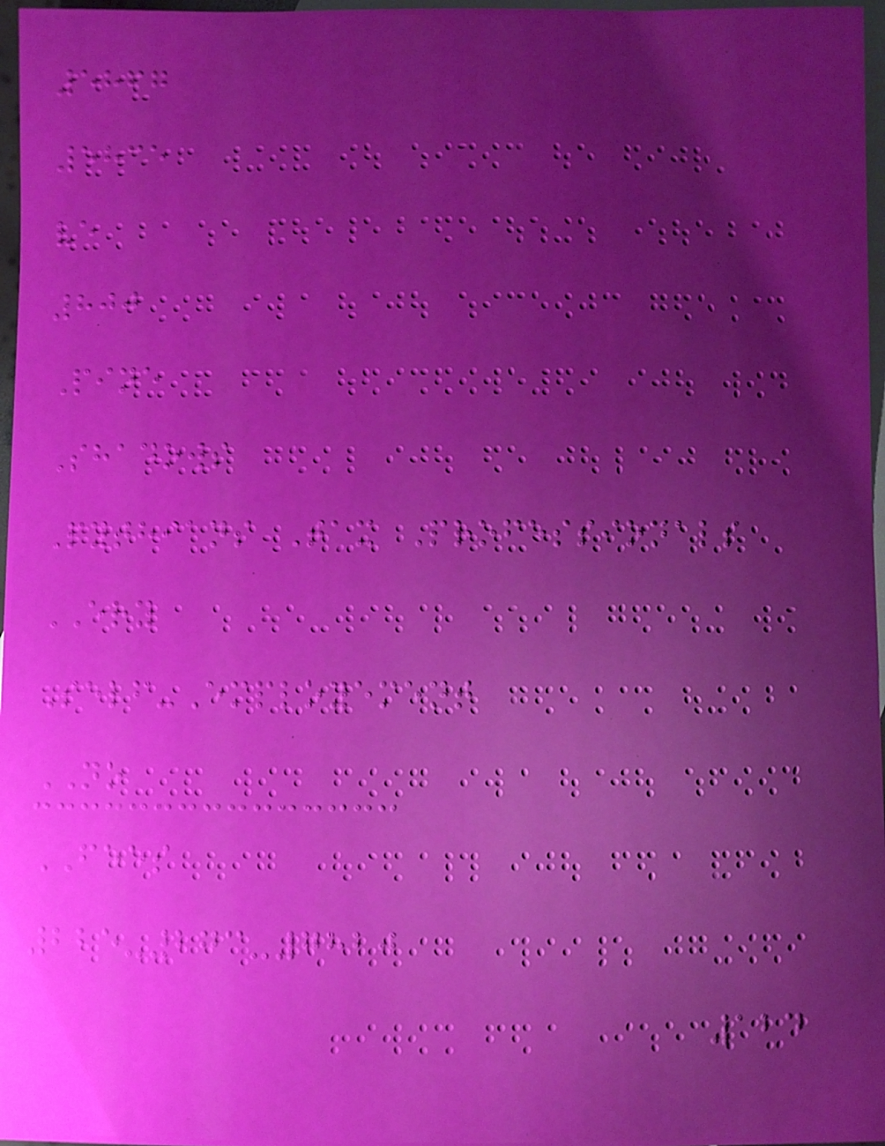5867
5835
ve
800
Pine
Shadows
Pythians Tax Professionals
ERY
Self-Employement
NO
FEES
225-273-7820
124
